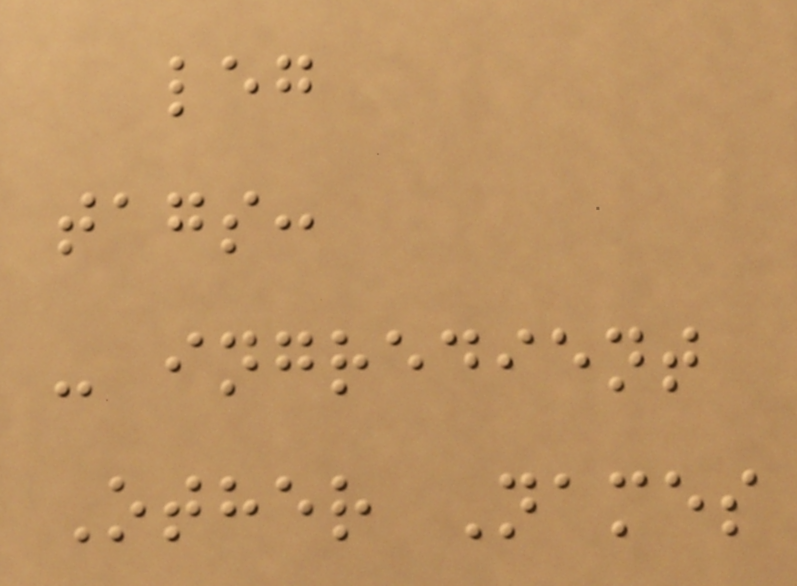leg
tags:
- ingredient
Other Names
